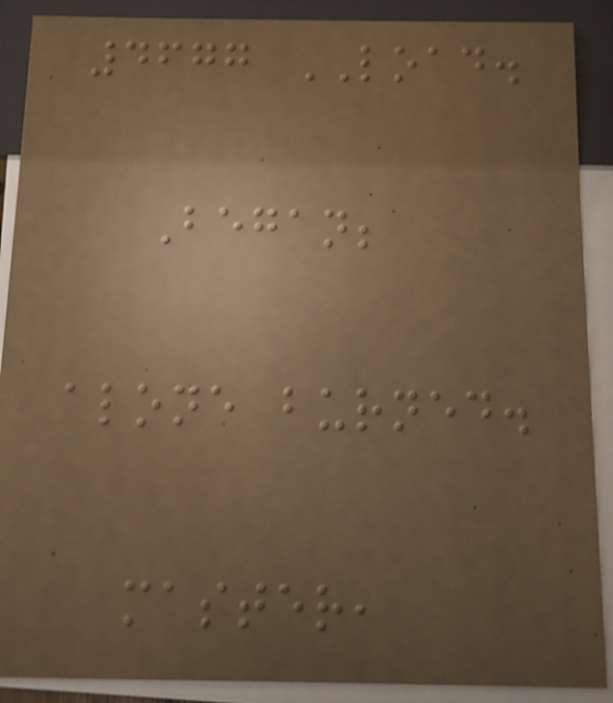4677 LOAD.
Began;
alone burned.
master,
